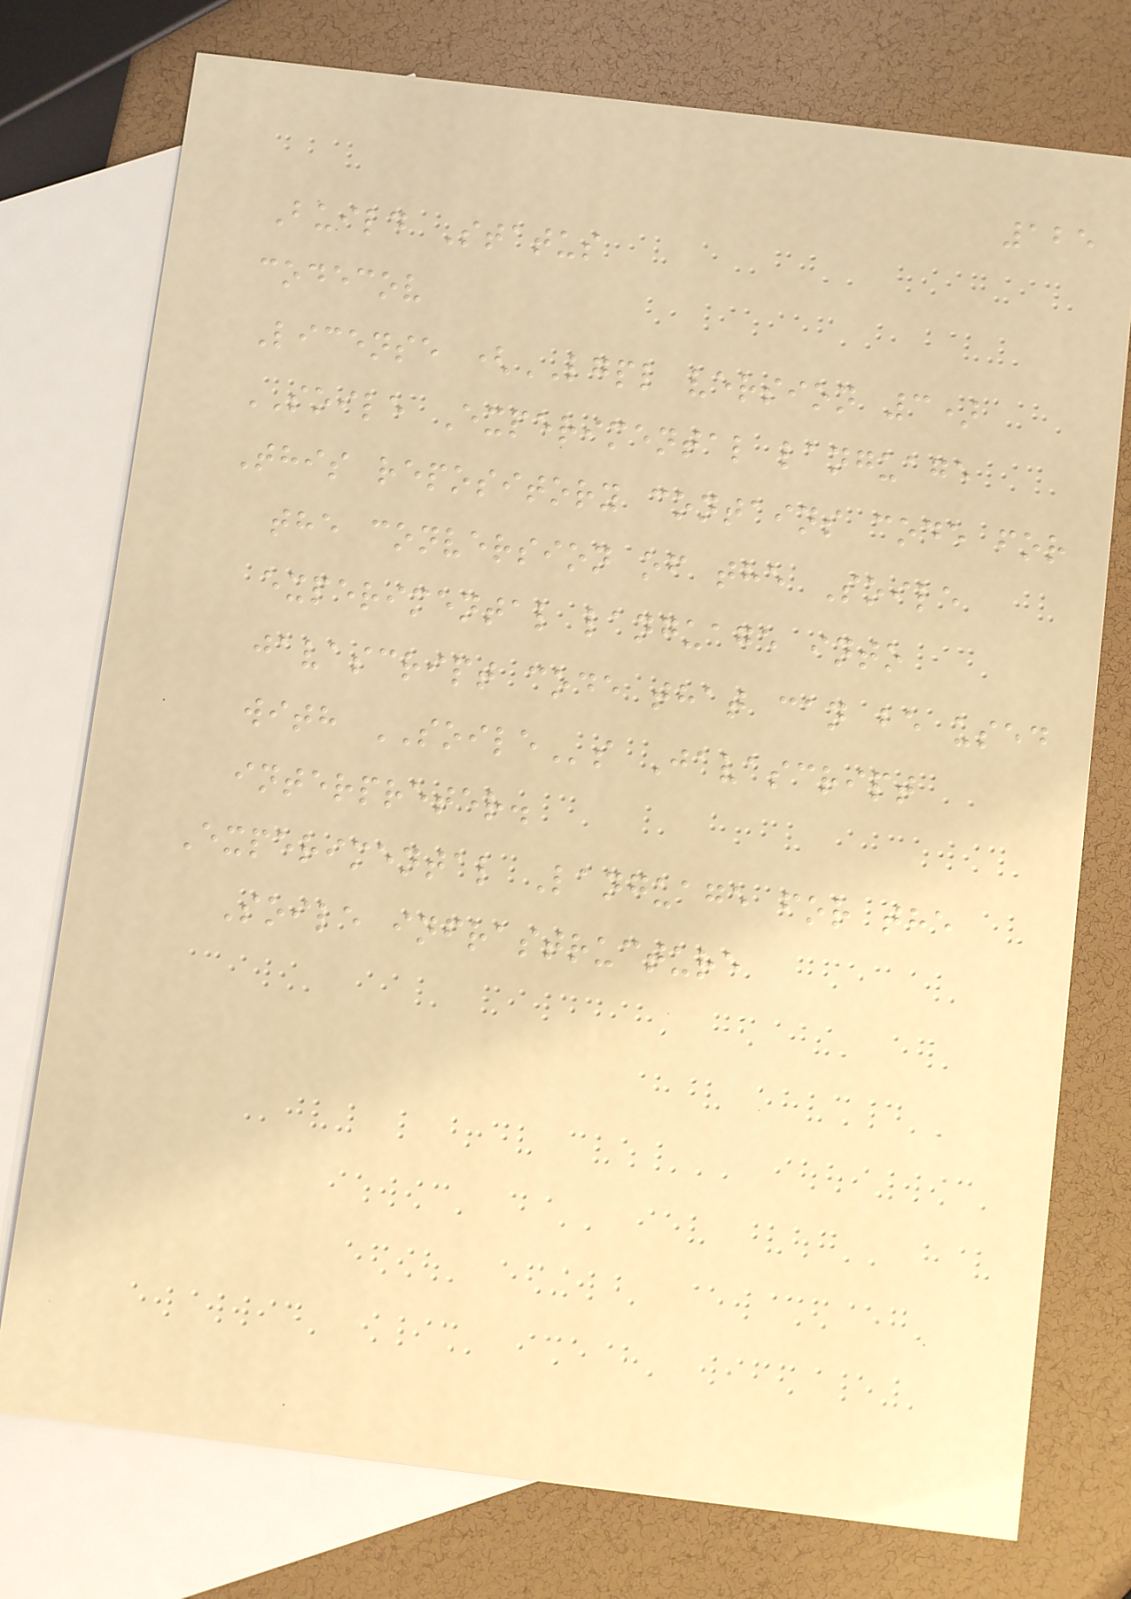125
Build Status
codecov
License (LGPL version 3)
SOILE Experimental language
This repository contains code for
the conversion of the Soile
experimental language into
javascript code that can be used
with SOILEs Javascript
interpreter.
Experimental Language for the
Soile infrastructure
